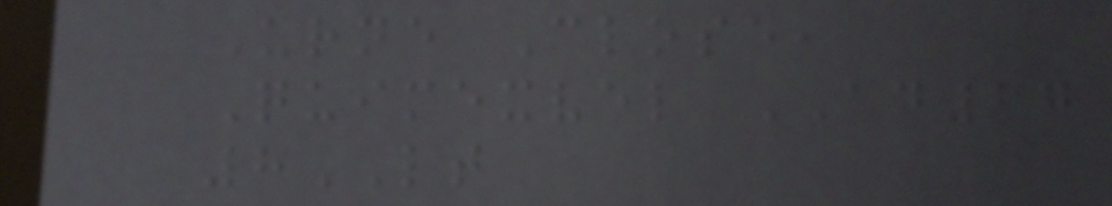Urne Close,
Quimexvel AD27
8LT
